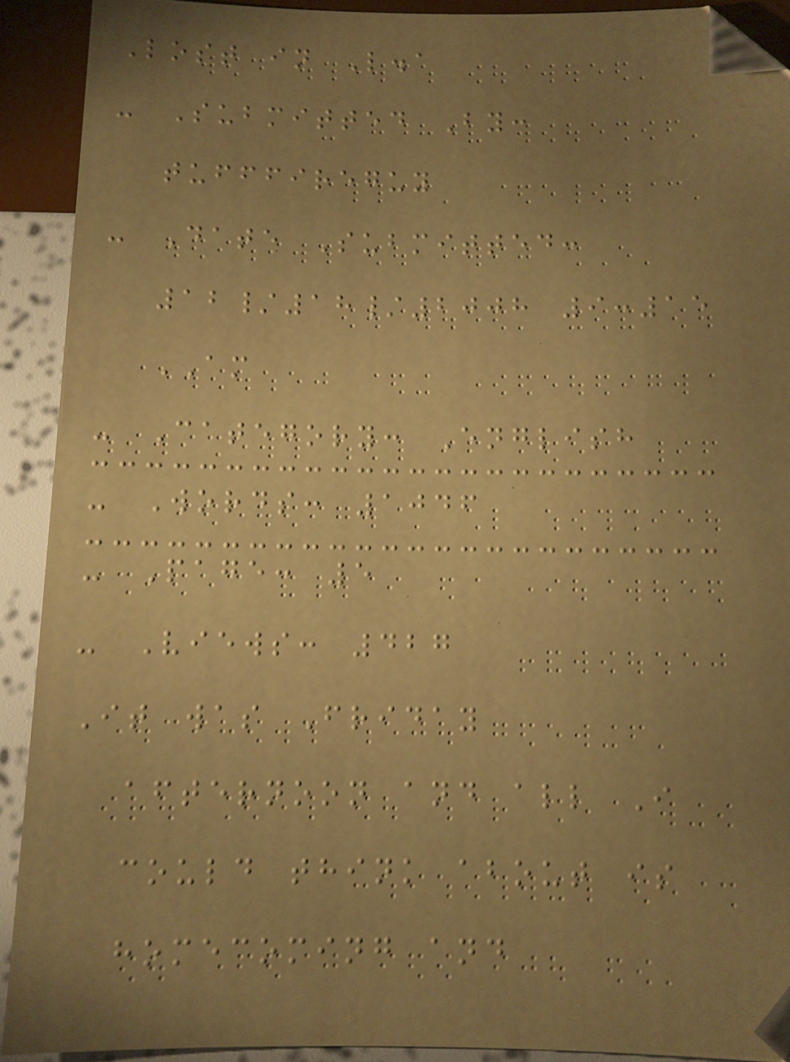Lost in L.a
- Submitted By:
tufffireguy
- Date Submitted:
12/18/2008 9:15
AM
- Category: English
- Words: 1046
- Page: 5
- Views: 427
It was Friday
afternoon and all I
could think about is
homecoming and
